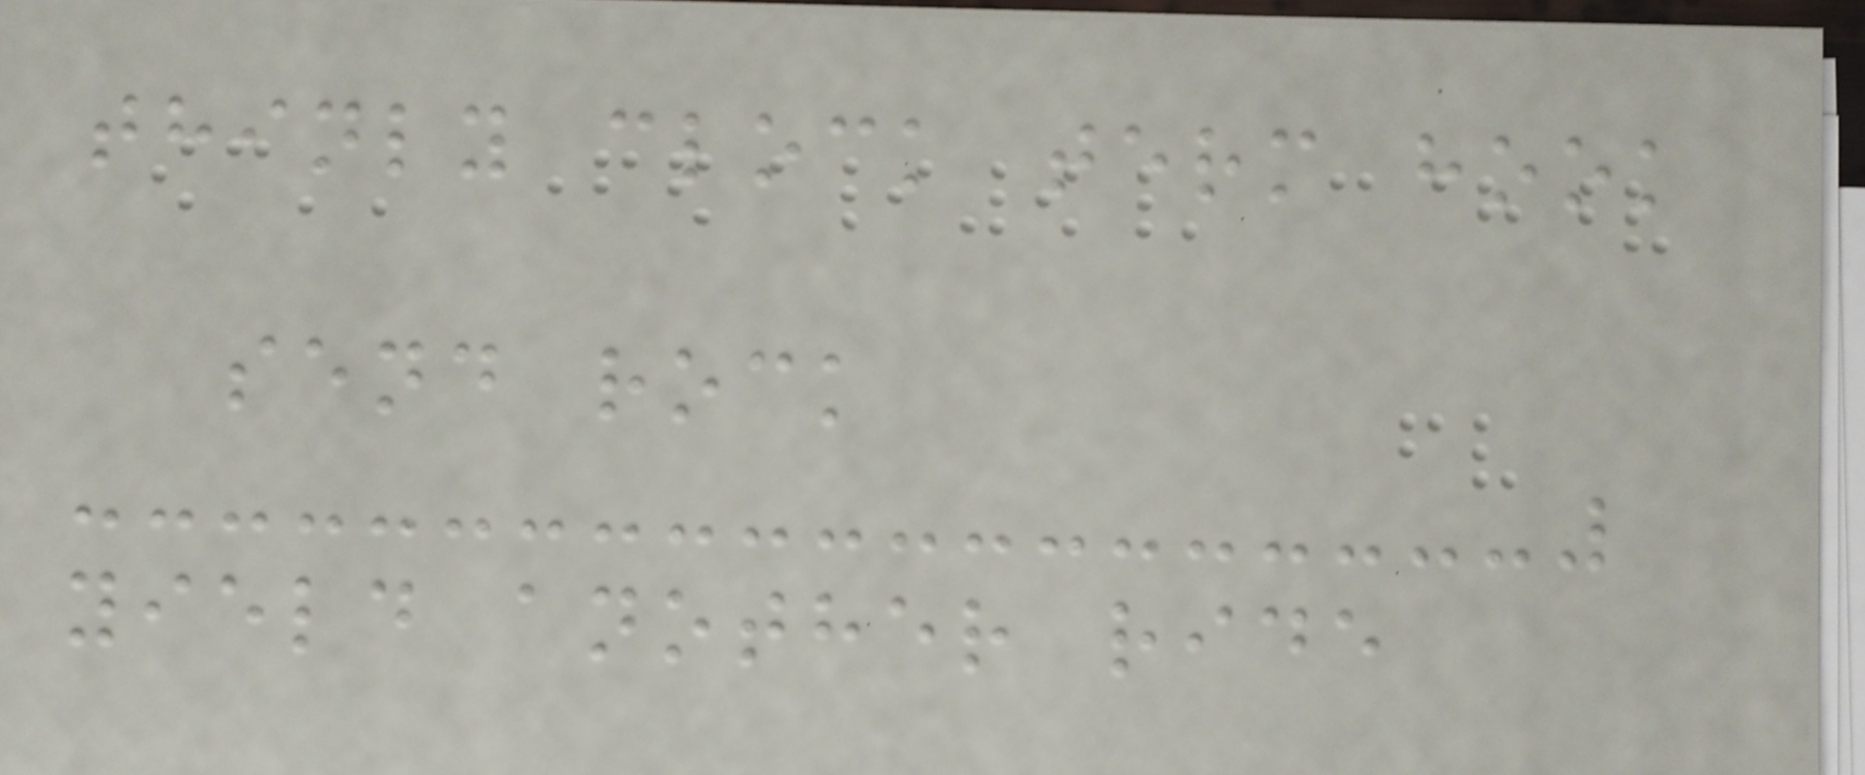thinly clock term hook
send rock
yield another ride
